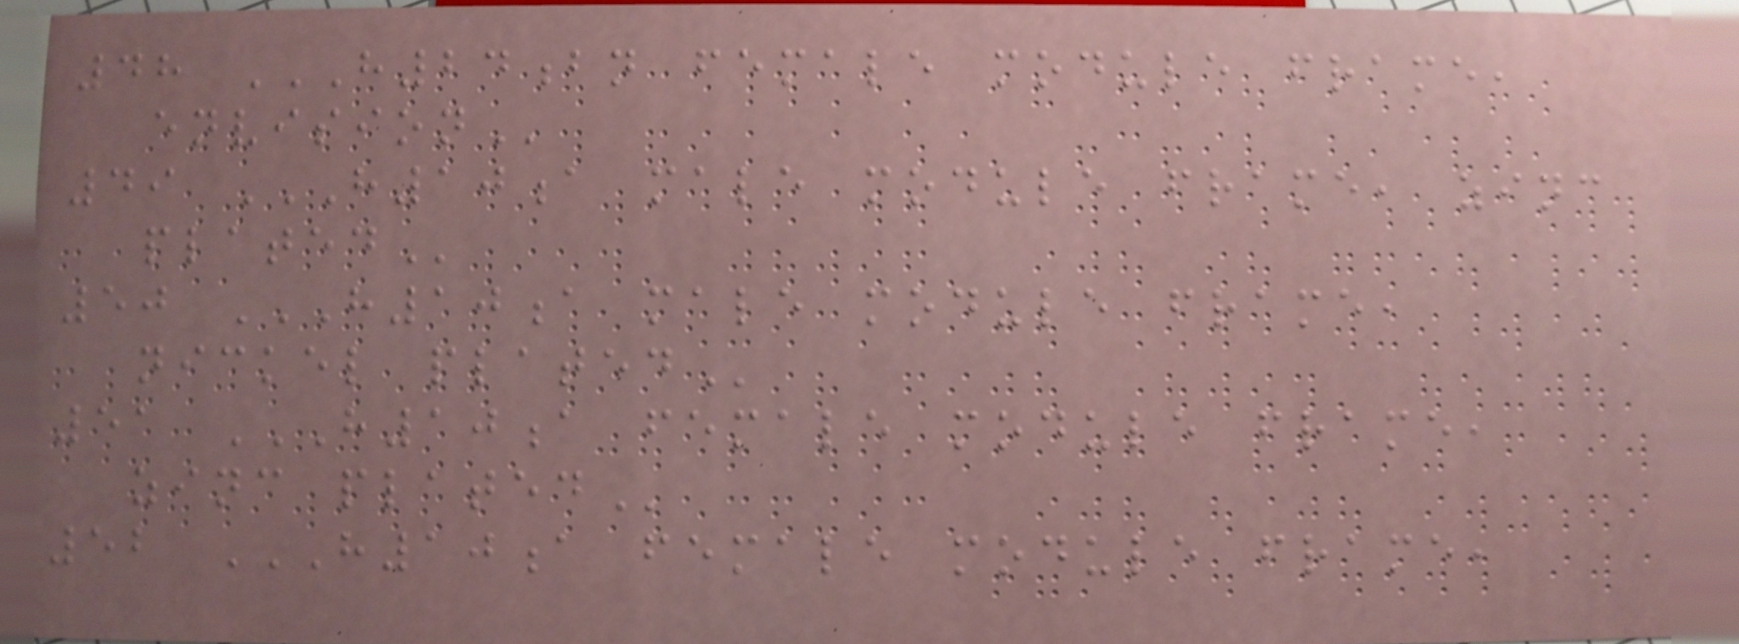48 H24BN FEMALE MODULE FRAME,
ENVISION
49 H10A MALE MODULE FRAME, ZINC
PLATED
50 H10A MALE MODULE FRAME,
NICKEL PLATED
51 H10A FEMALE MODULE FRAME,
ZINC PLATED
52 H10A FEMALE MODULE FRAME,
